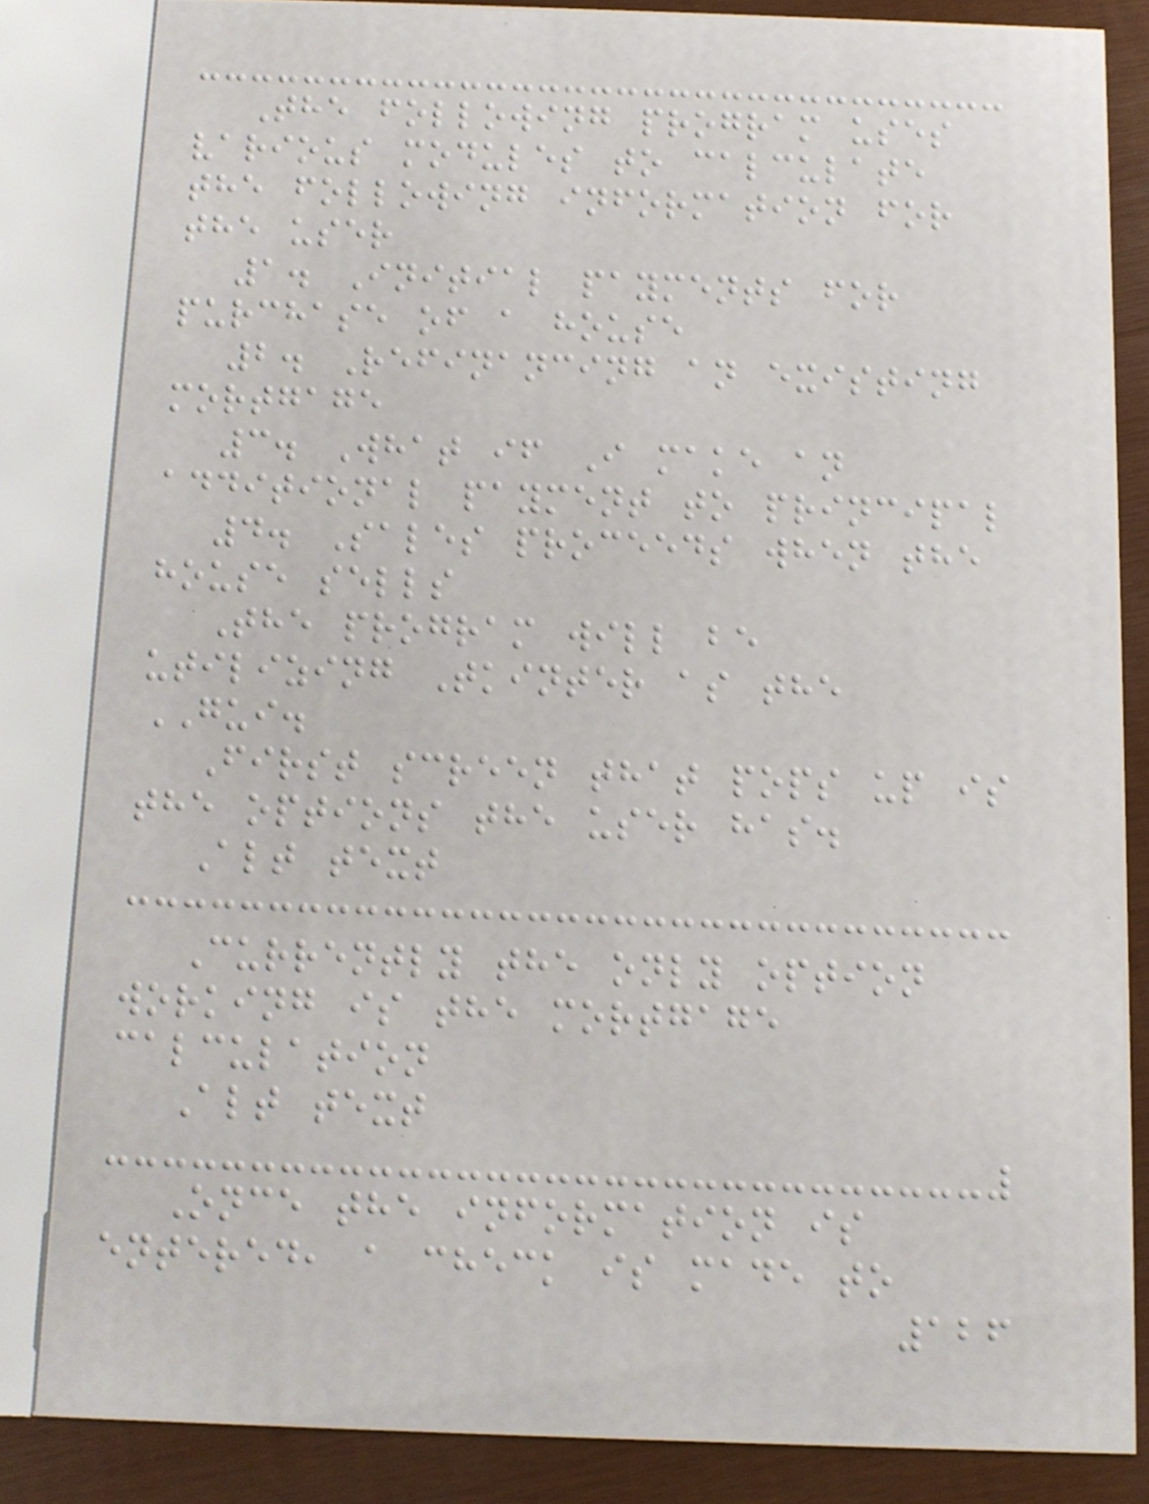The following program uses
various modules to calculate
the following information for
the user
1. Initial payments for
purchase of a house
2. Refinancing an existing
mortgage
3. What if I make an
additional payment to principal
4. Sales proceeds when the
house sells
The program will be
utilizing Tkinter as the
GUI.
First screen that pops up is
the options the user has.
Alt text
Currently the only option
working is the mortgage
calculation
Alt text
Once the information is
entered, a check is made to
126
